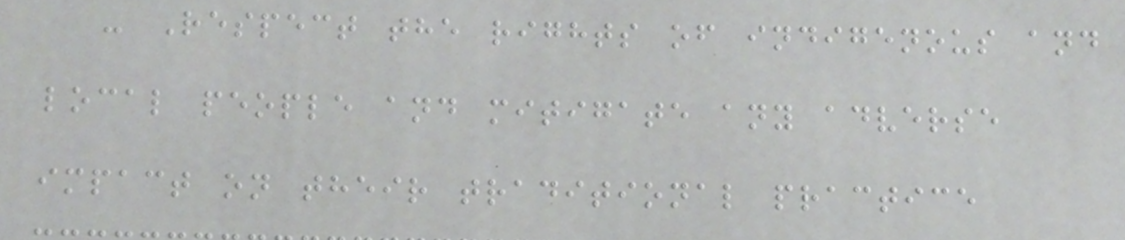- Respect the rights of indigenous and
local people and mitigate any adverse
impact on their traditional practice
